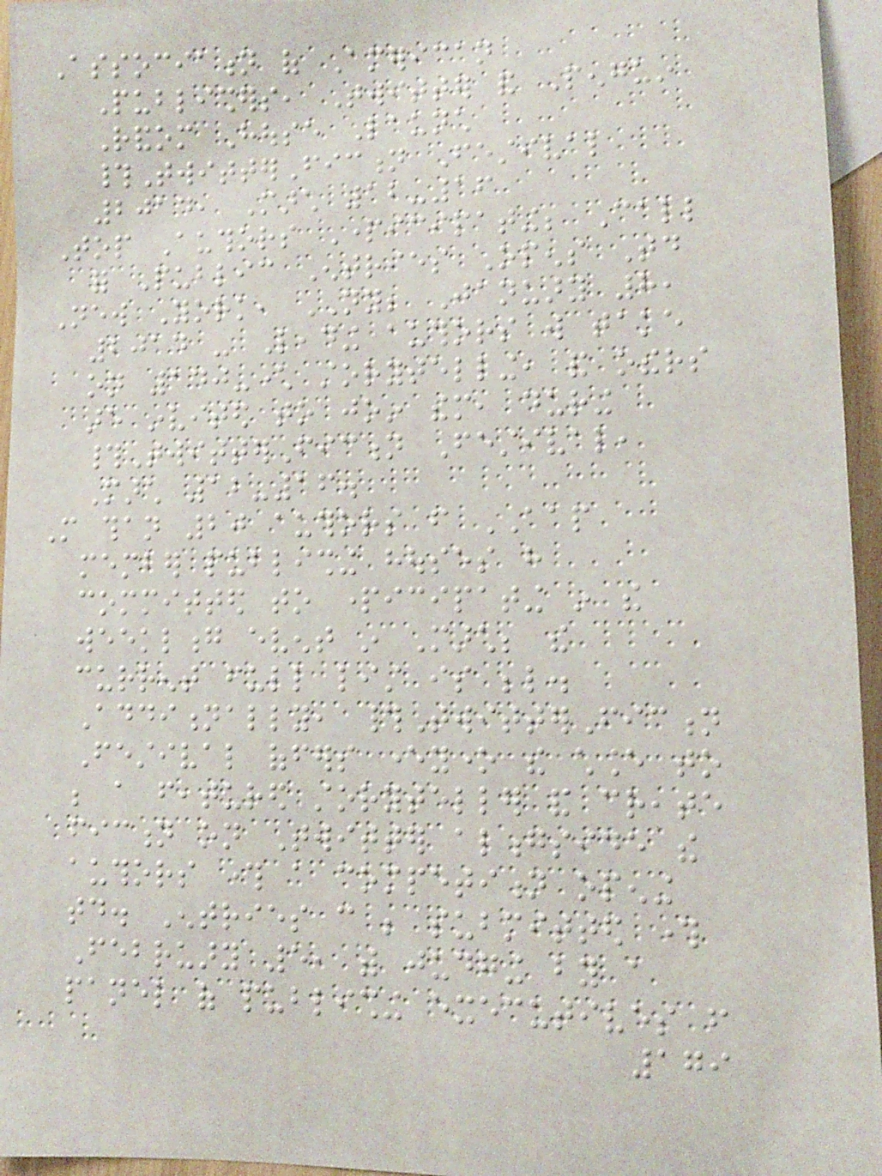Association of American
Publishers, Twitter and Penguin
Random House Launch
#TwitterFiction Festival
2014, March 12-16
Top Authors Participating; Call
for Public Entries Opens Today
New York, NY; January 8,
2014 - Leading authors will take
on 140-character storytelling, and others
are invited to join them, during
#TwitterFiction Festival,
March 12-16.
More than 20 authors from AAP
member publishing houses have
committed to participating in the
weeklong event in March; the
current full list is below.
Additionally, #TwitterFiction
Festival offers everyone the chance to
be a featured storyteller and create
fiction on Twitter alongside the
authors through a competition opening
today. Entries can be submitted through
February 5, with judging by a
panel of publishing executives from
179
